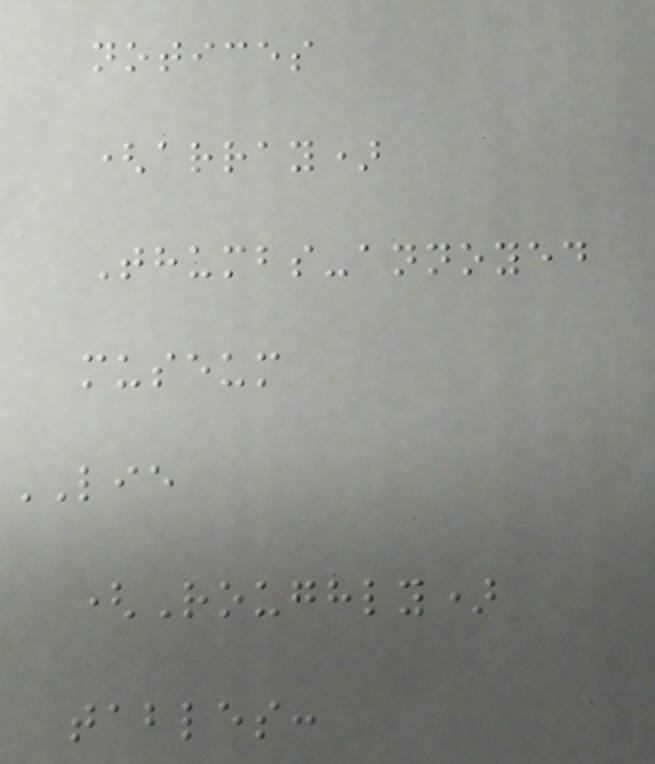notices
(array)
Thumbs-annoyed
museum
LIE
(Roughly)
tables:
